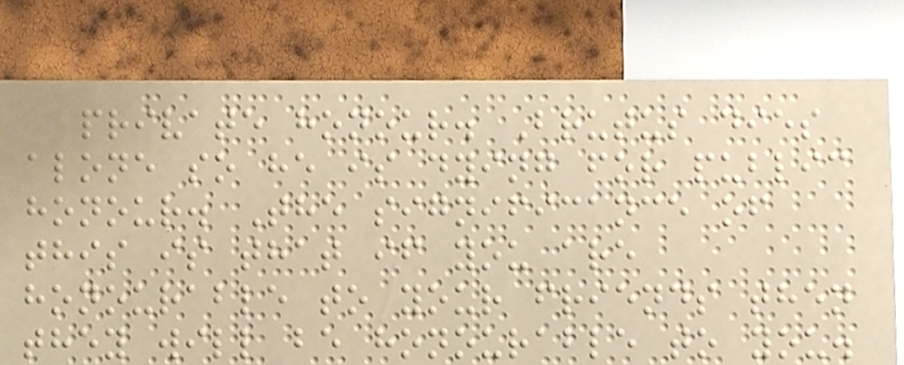private honour. Brutus dies
alone so he is dying for public
honour. The significance of
this is that if you are
honourable to your friends then
they will be honourable to you.
